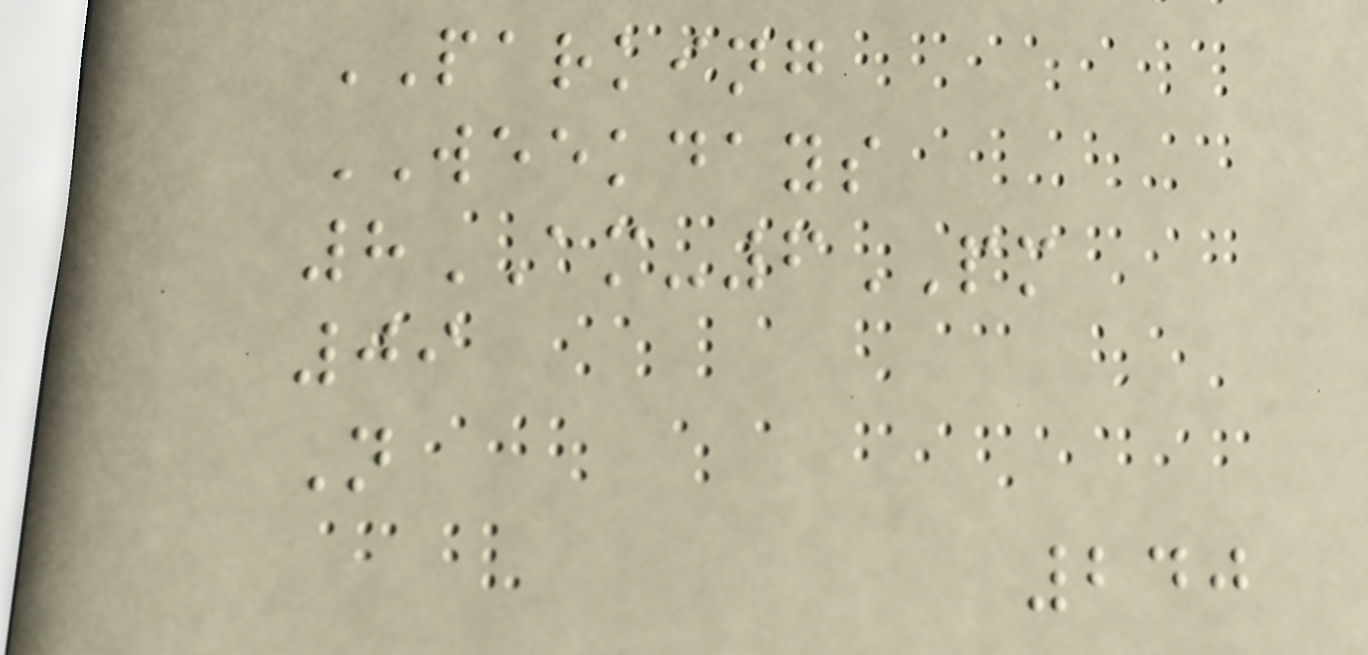PARKING
WEEKDAYS
8AM-6PM
09
N
240
